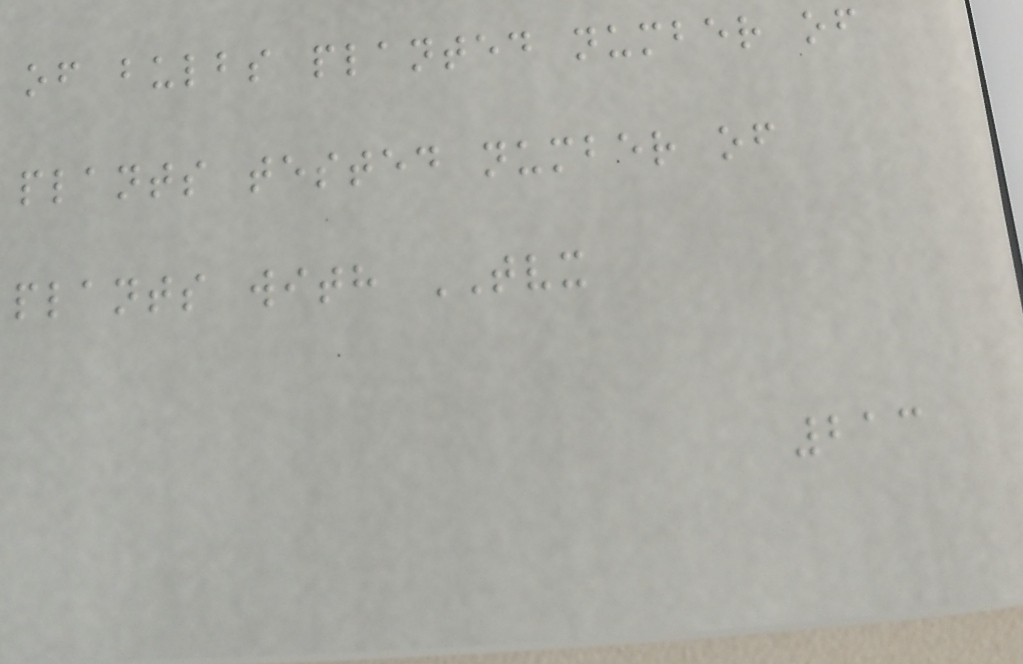of bulbs planted number of
plants tested number of
plants with TVX
213
